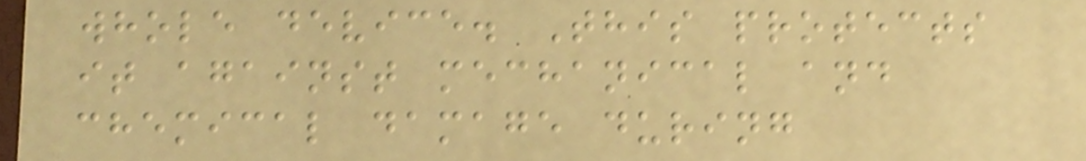whole device. This protects
it against mechanical and
chemical damage during
